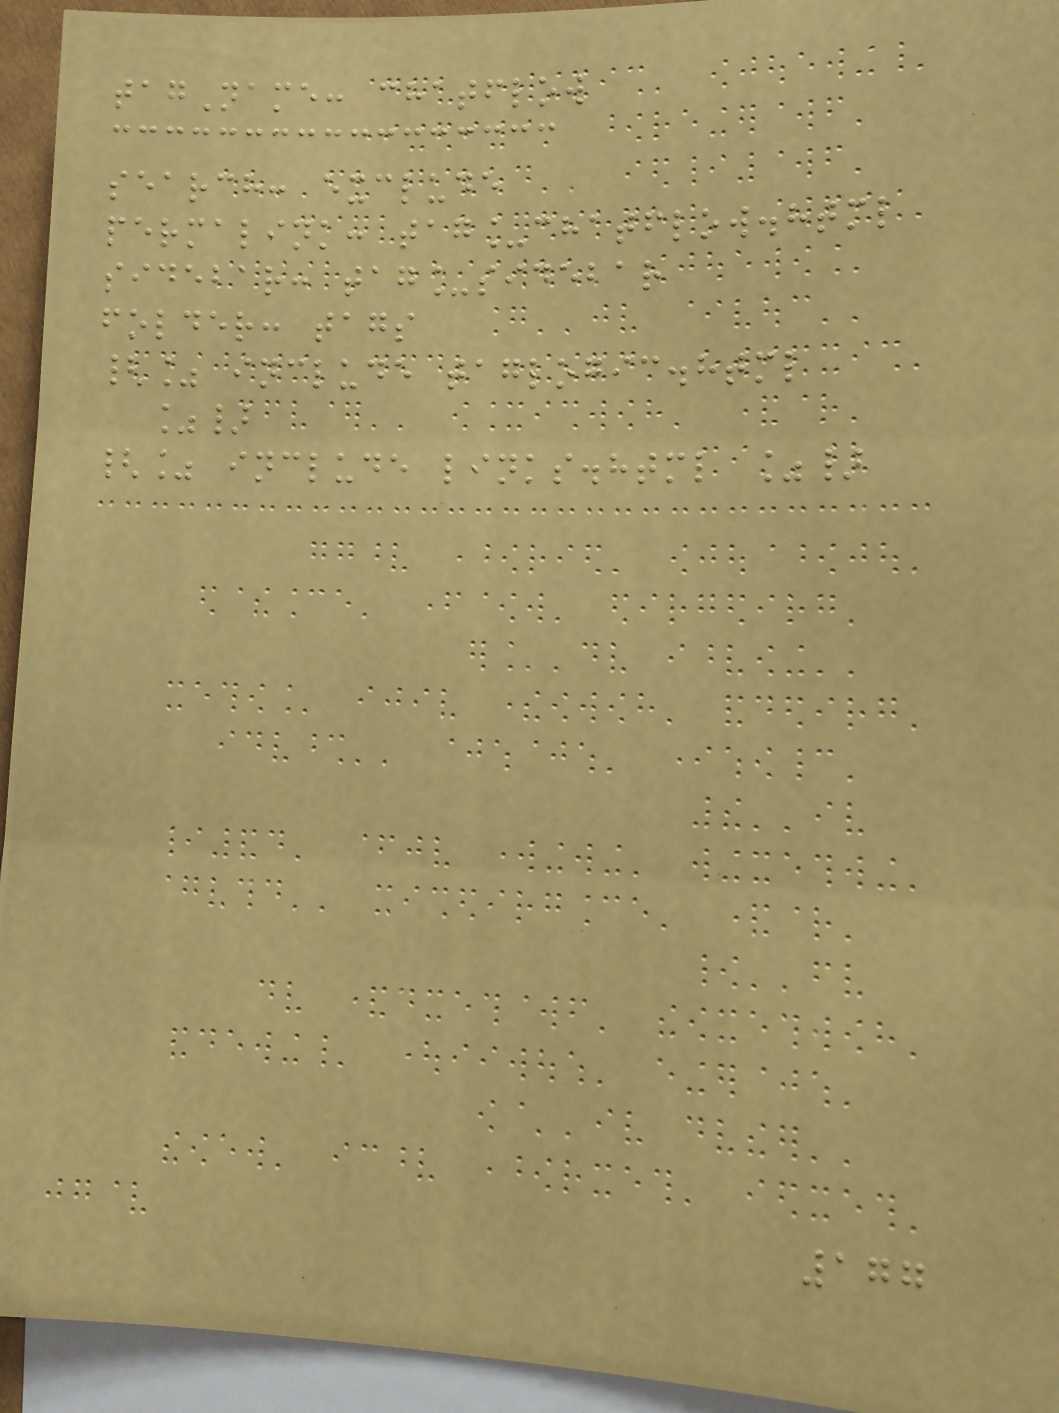tagName: chatflow
search: exclude
permalink: tag_chatflow.html
sidebar: tag_sidebar
folder: tags
{% include taglogic.html
%}
{% include links.html %}
177
